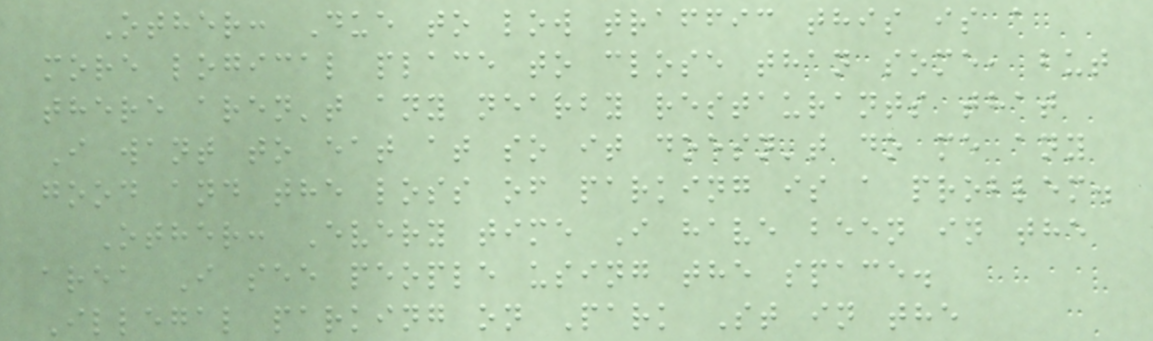Other: Due to low traffic this is a
more logical place to close than some, but
there aren't any nearby restaurants that
I want to eat at so it doesn't do me any
good and the loss of parking is a problem.
Other: Every time I have been in the
area I see people using the space.
Illegal parking on Park St in the
